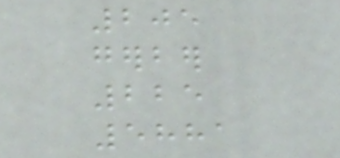205
gerber
225
5881
